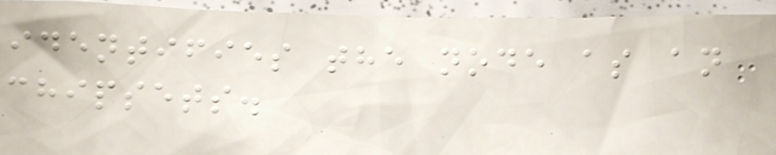identifies the node as an
chipsets.
